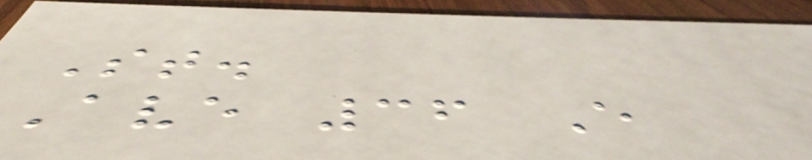St.
Ave 36 E
